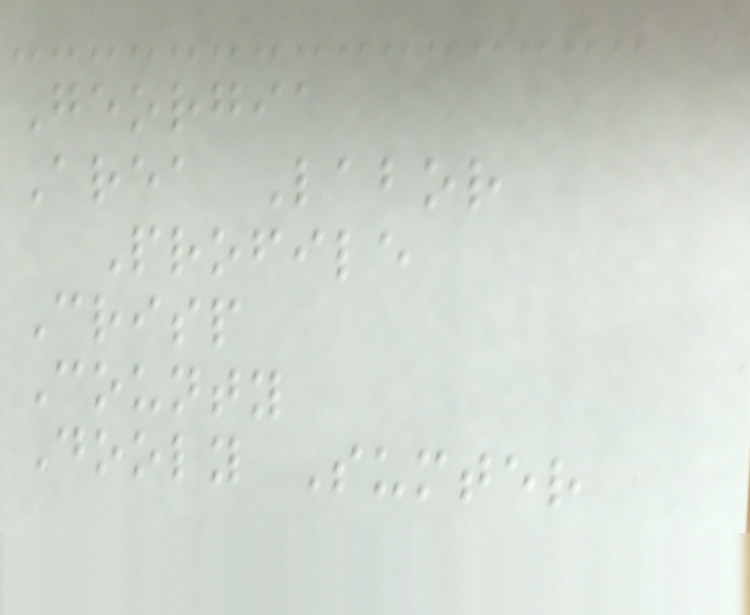Georgia
Area Labor
Profile
Crisp
County
Dooly Sumter
